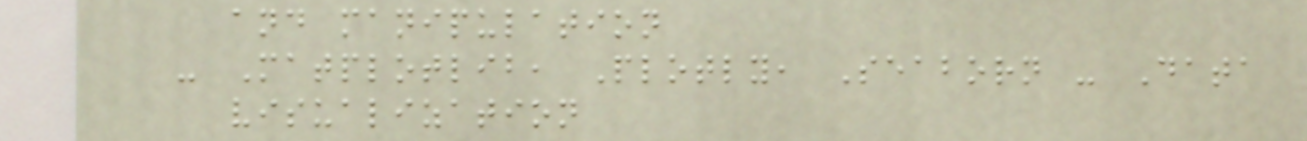and manipulation
- Matplotlib, Plotly, Seaborn - Data
visualization
